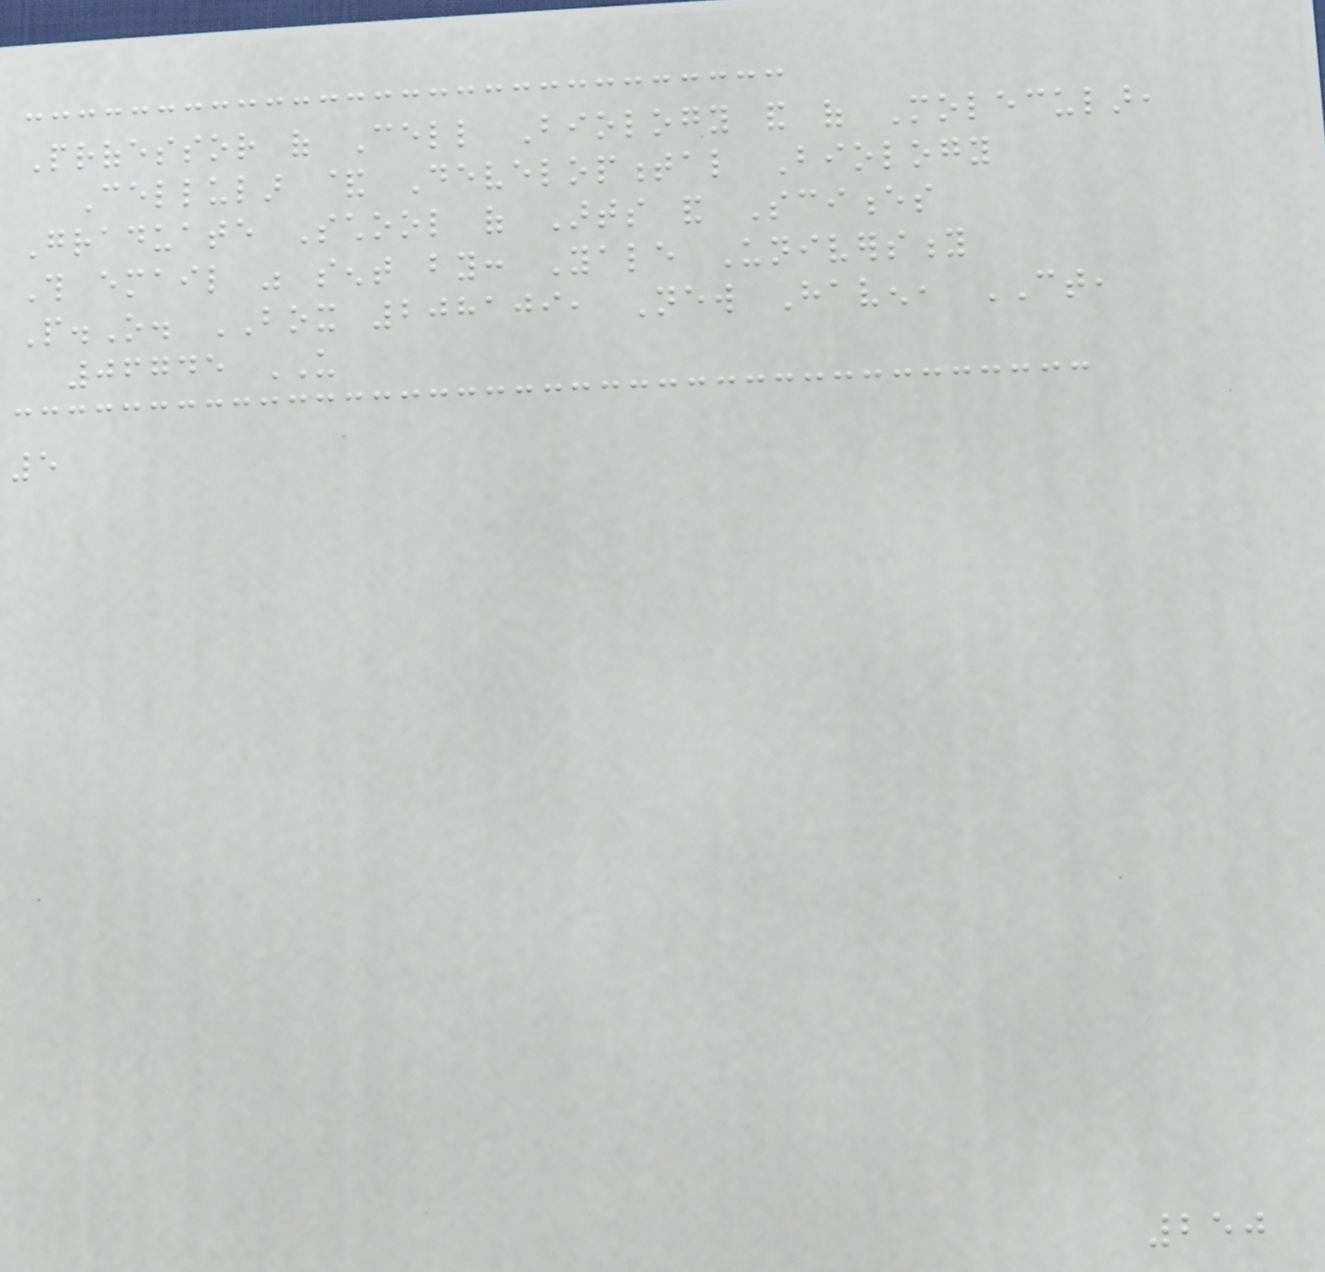Professor of Cell Biology and of Molecular,
Cellular & Developmental Biology
Graduate School of Arts and Sciences
This email was sent by: Yale University
P.O. BOX 208109, New Haven, CT,
06745 US
5
250
